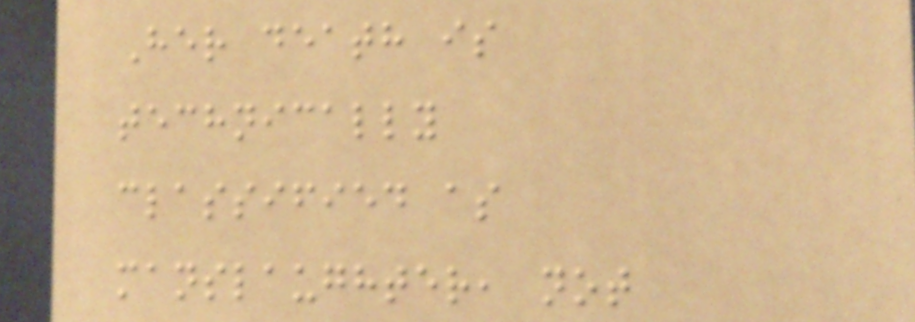Her death is
technically
classified as
manslaughter, not
